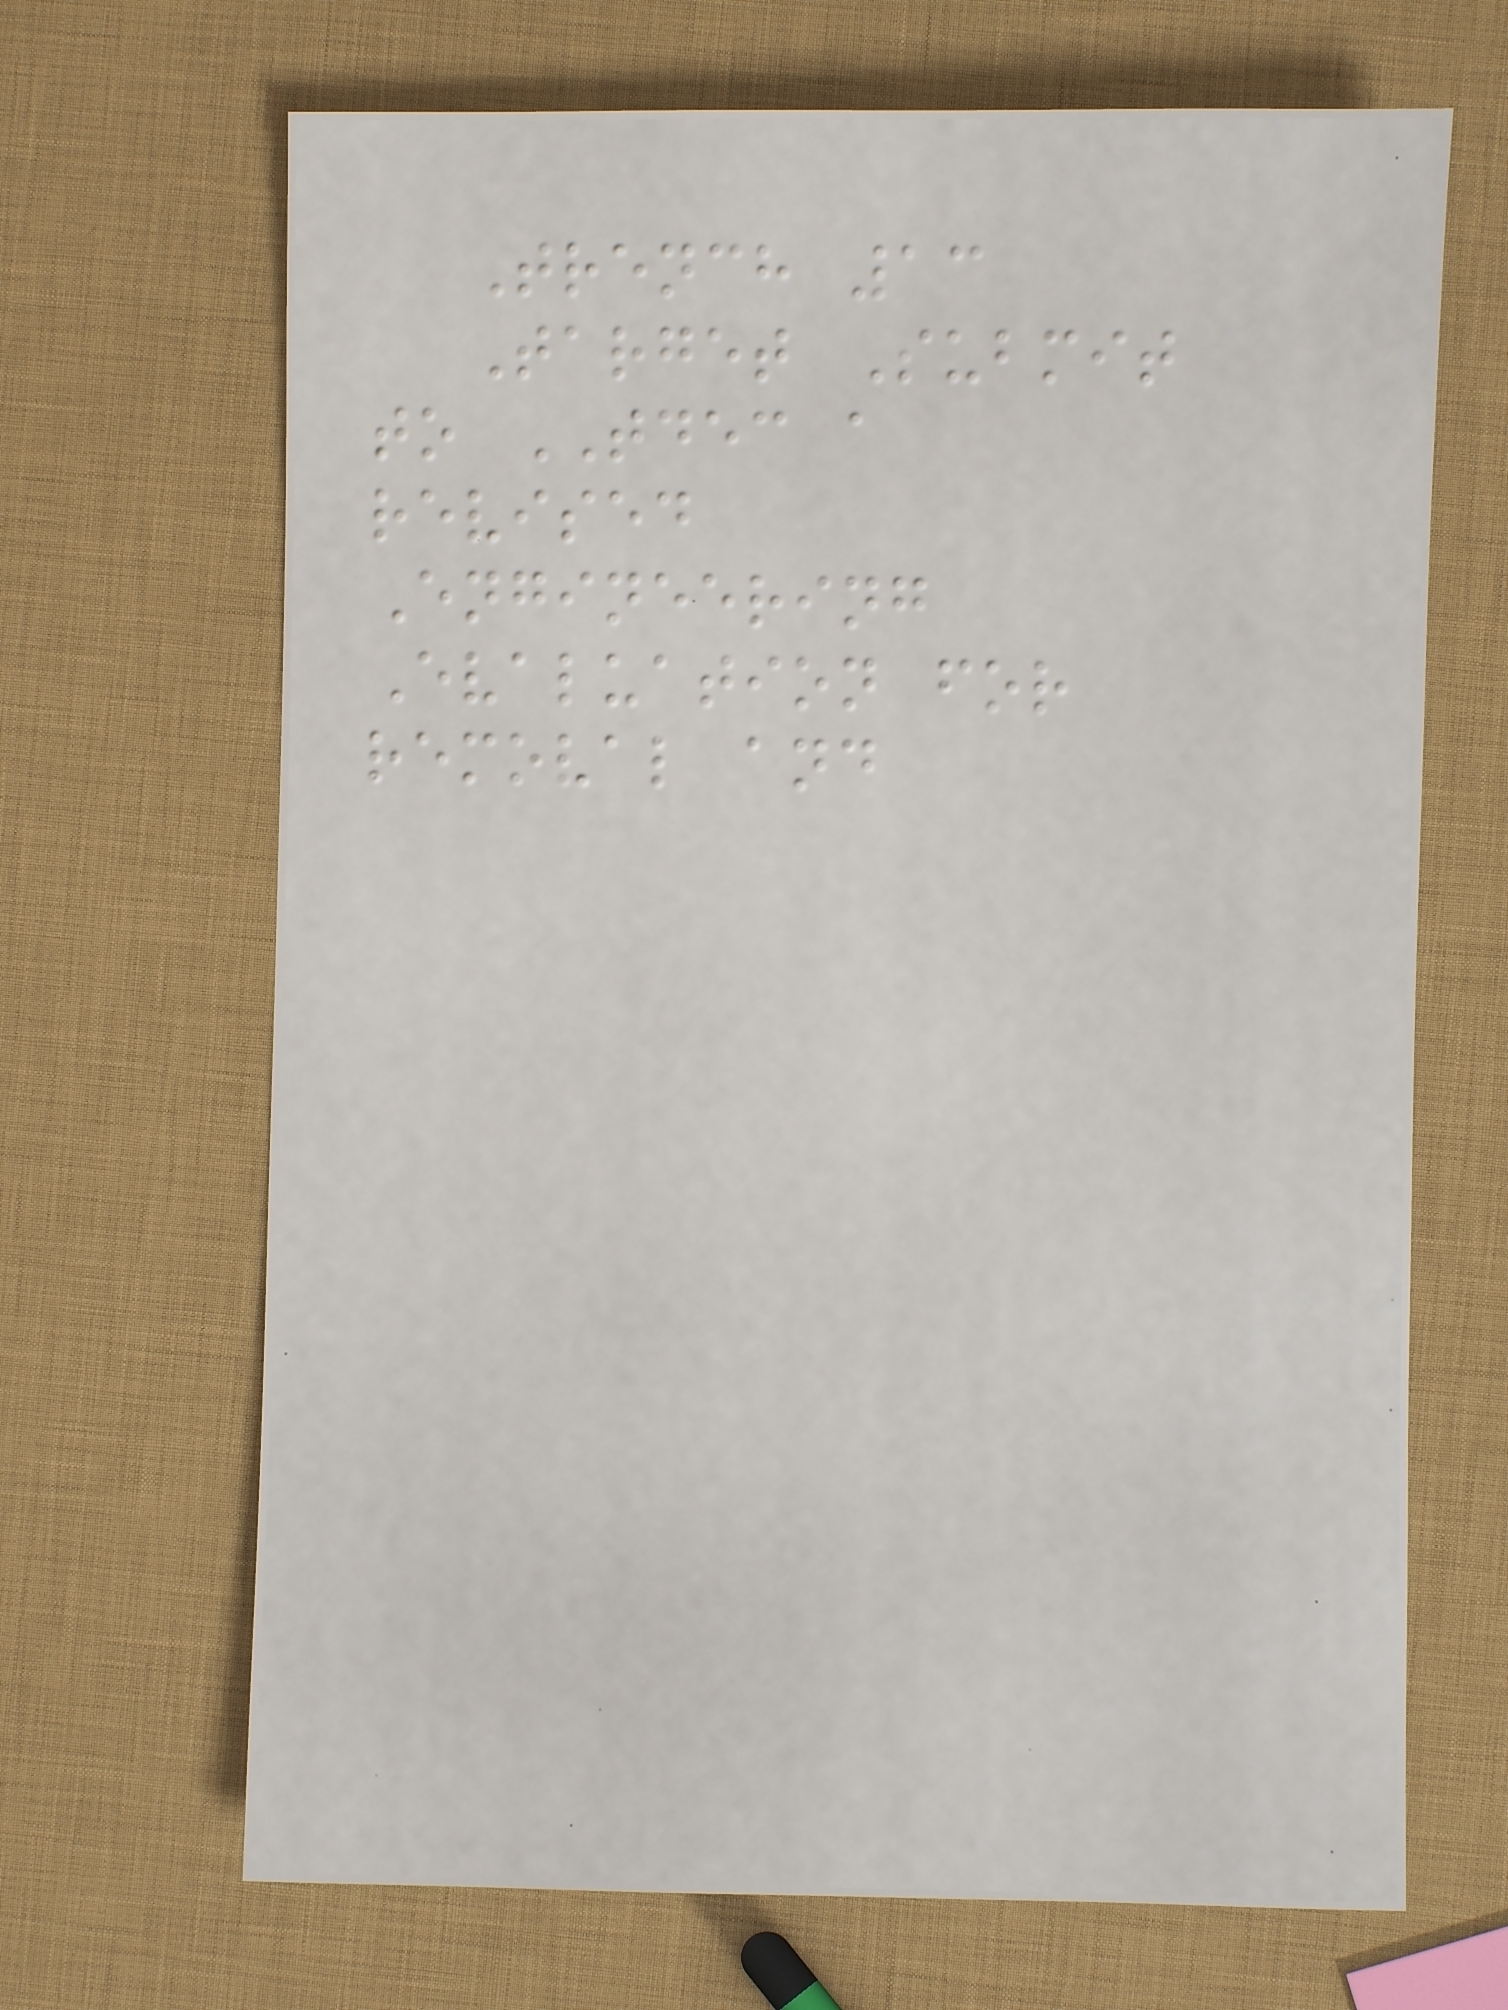Trench 13
Target Submit
to TDEC a
revised
Engineering
Evaluation for
removal and
